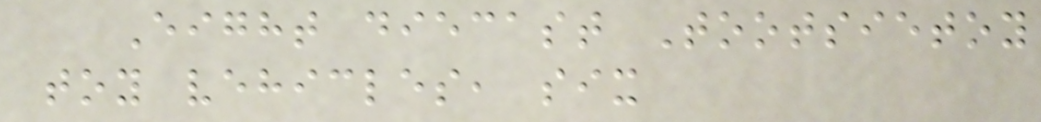Eight diecast Tootsietoy
toy vehicles, six
